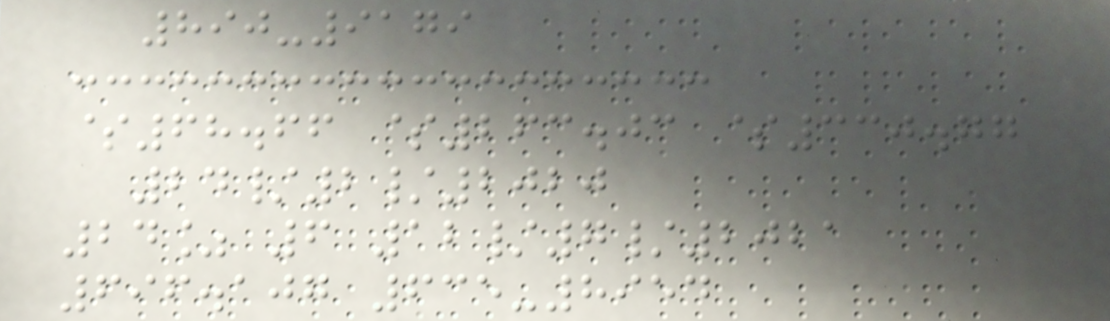890-9179
$68.66 $263.03 $330.77
24/2/2020
24% 6 12/7/2021
696.107 635-8954
